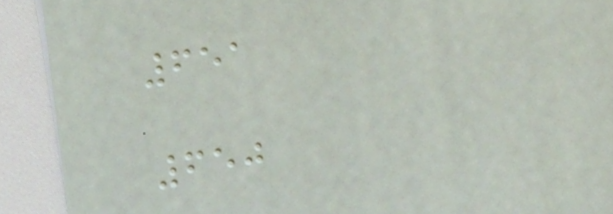651
650
